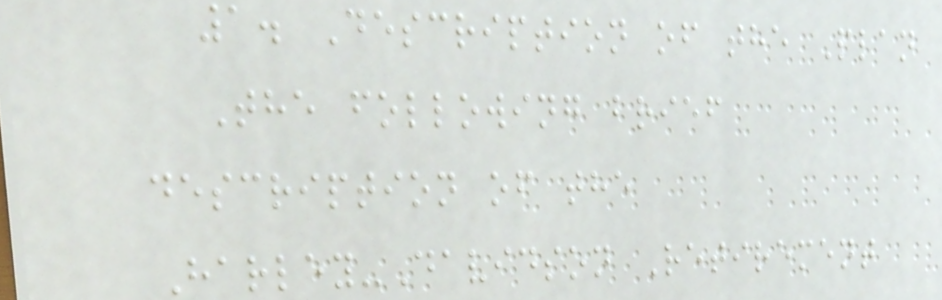1. Description of the Plan
The following brief
description of the
Harley-Davidson Retirement
